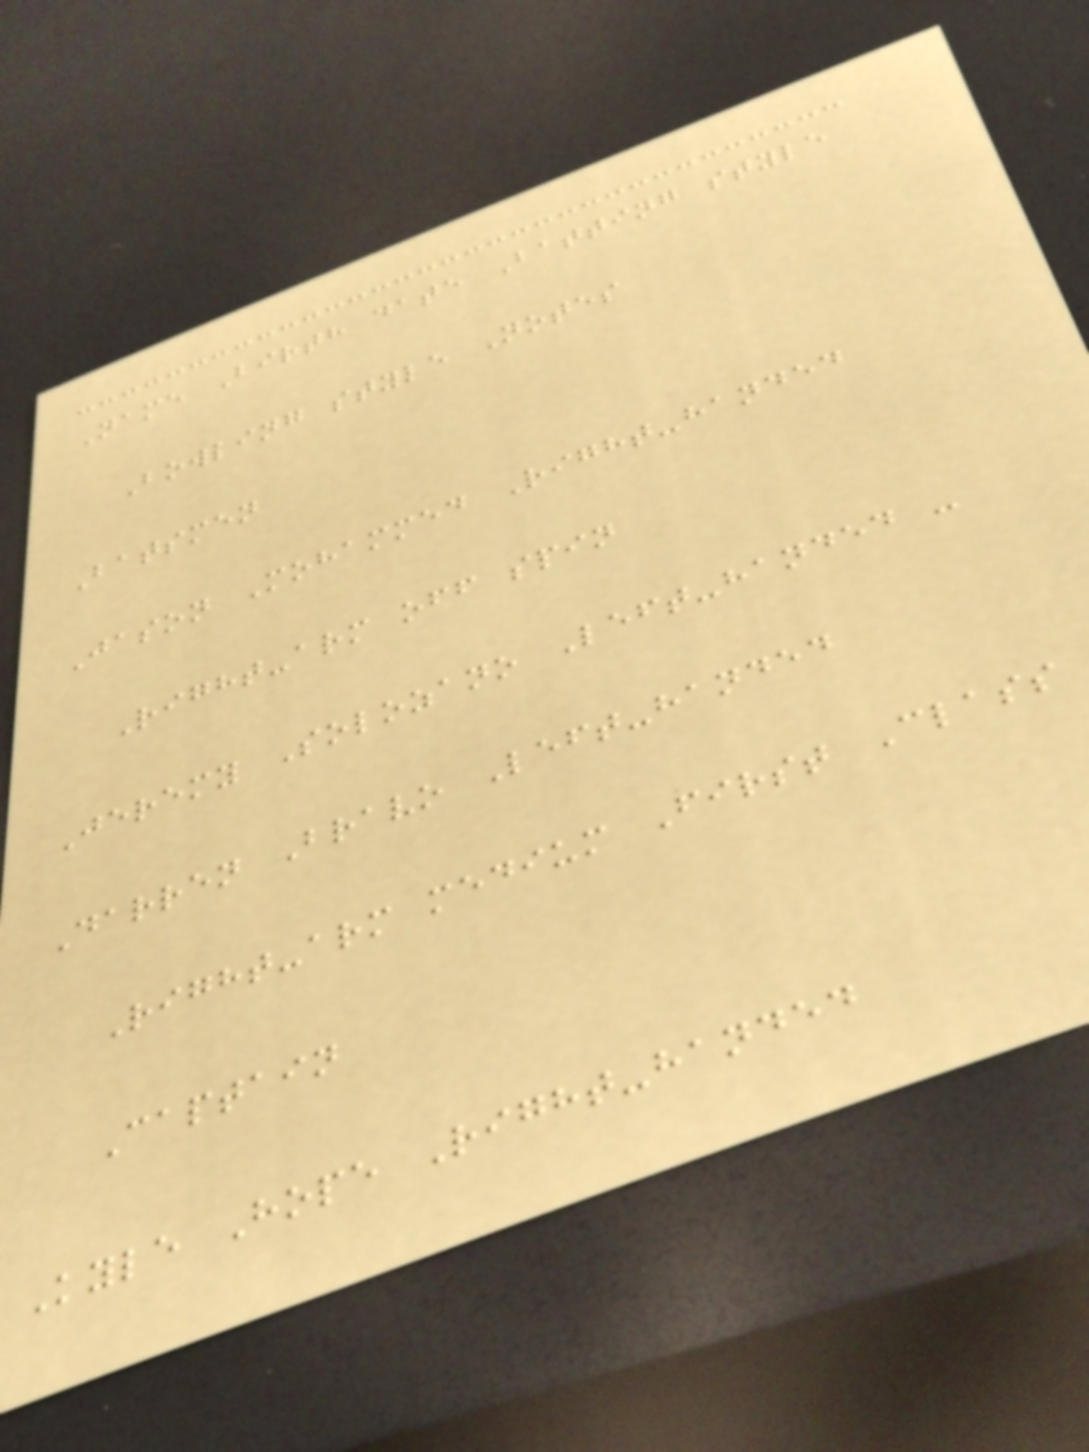Name Birth date Batting style
Bowling style Notes
Batsmen
Jason Mohammed Right-handed
Right-arm off spin
Jeremy Solozano Left-handed -
Darren Bravo Left-handed
Right-arm medium First Class
Captain
Kyle Hope Right-handed
